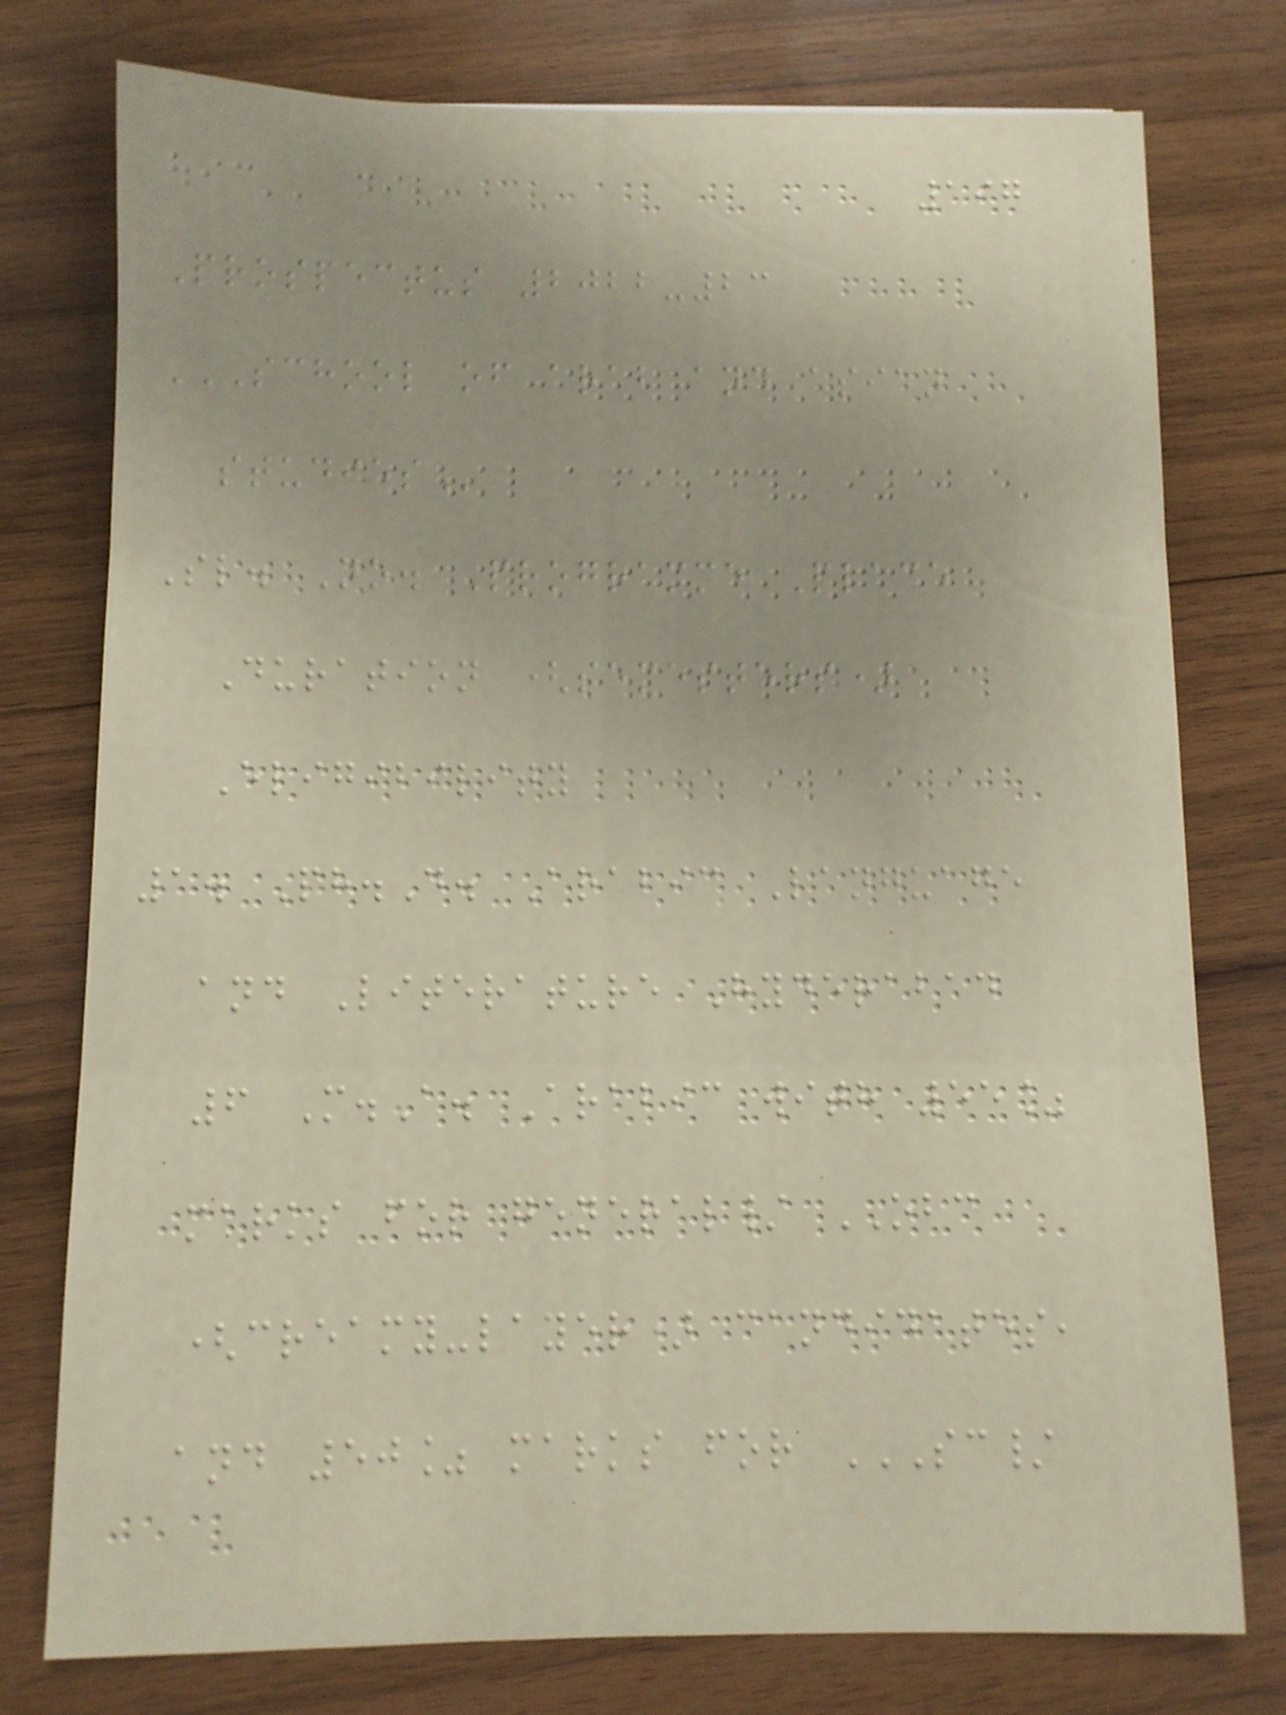197
Prospectus 2022-23
SCHOOL OF ARAB AND ASIAN
STUDIES
Sl. No. Programme Place
Duration (semesters)
Eligibility
1. Ph.D. Arabic Language
and Literature Hyderabad
6 M.A. Arabic with 55%
marks for general/ OBC
(creamy-layer) candidates,
and 50% marks for SC/
